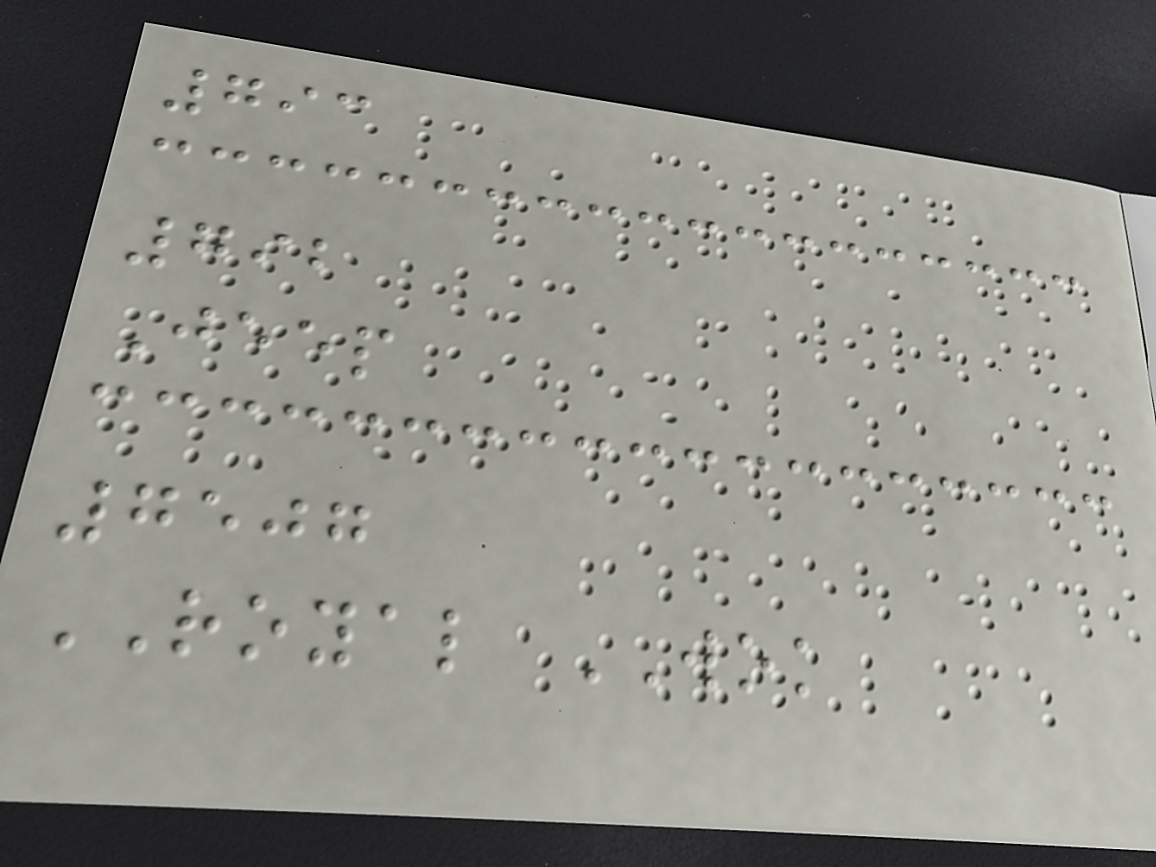793
792
Jeep
7507
ROYAL WOK
